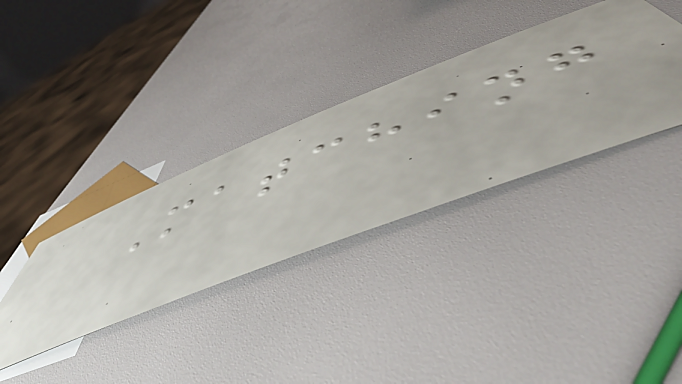Matching
